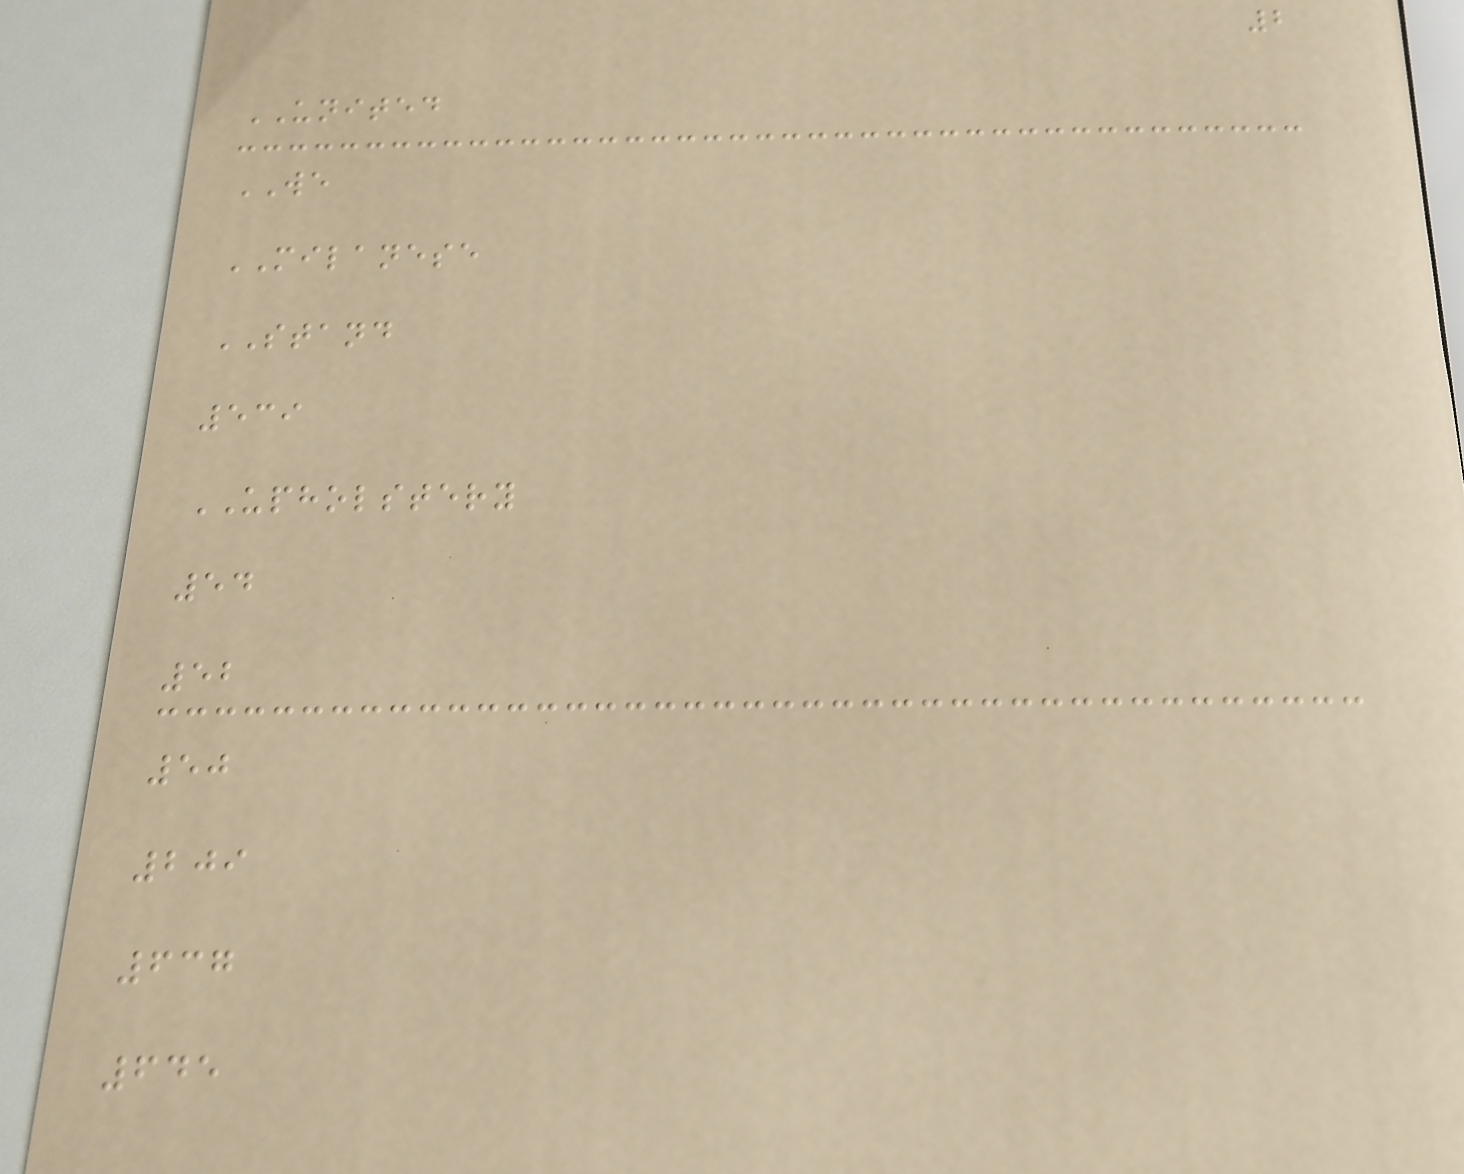2
UNITED
WE
MILANESE
STAND
539
UPHOLSTERY
54
52
50
209
637
645
